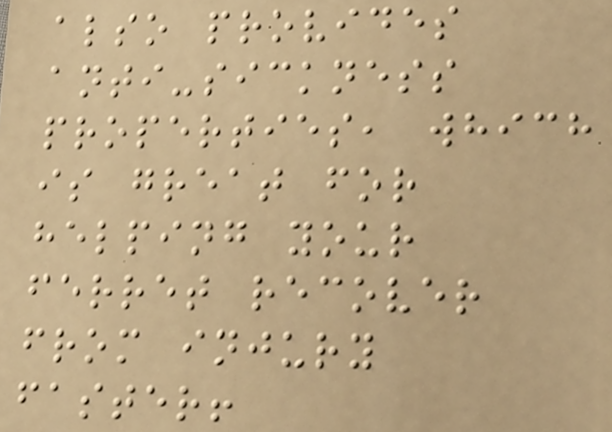also provides
anti-sickness
properties, which
is great for
helping your
ferret recover
from injury
faster!
